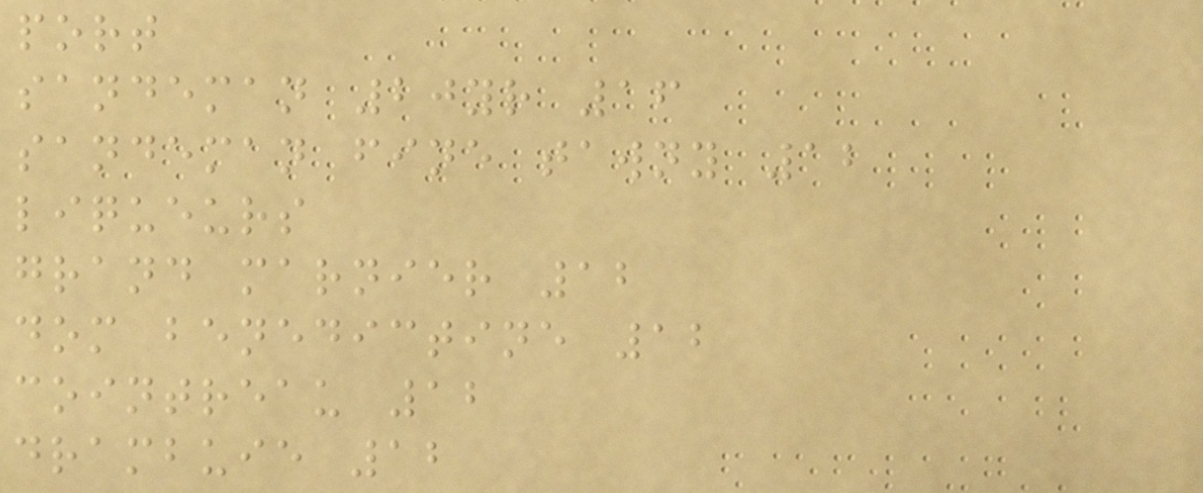port
sandeman 20yr 16
sandeman fine tawny 12
liqueurs
grand marnier 12
dom benedictine 12
cointreau 12
drambuie 12
